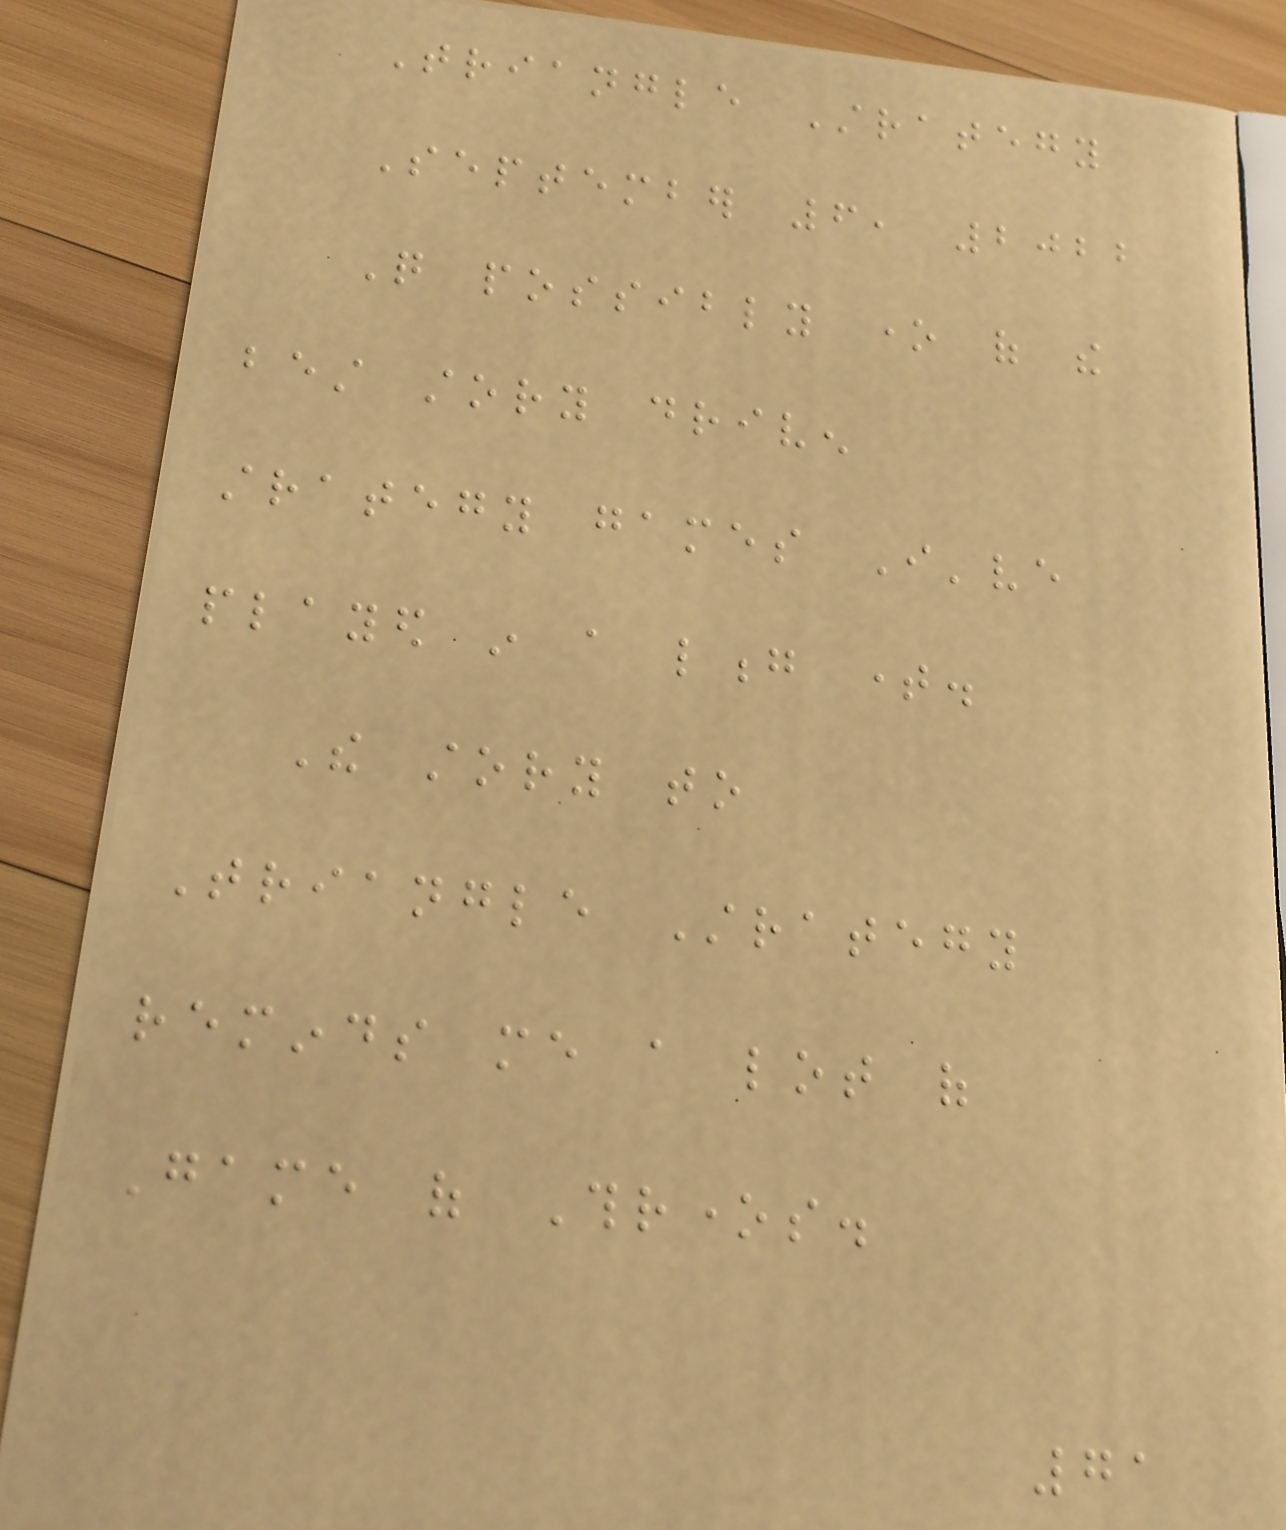Triangle Strategy
September 6, 2022
Quite possibly one of the
best story driven
strategy games I've
played in a long time.
The story to
Triangle Strategy
reminds me a lot of
Game of Thrones.
71
